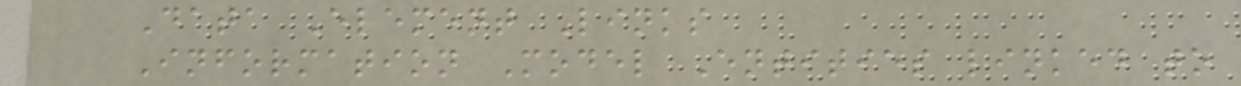Data Element Links
Information Model Entities linked to
